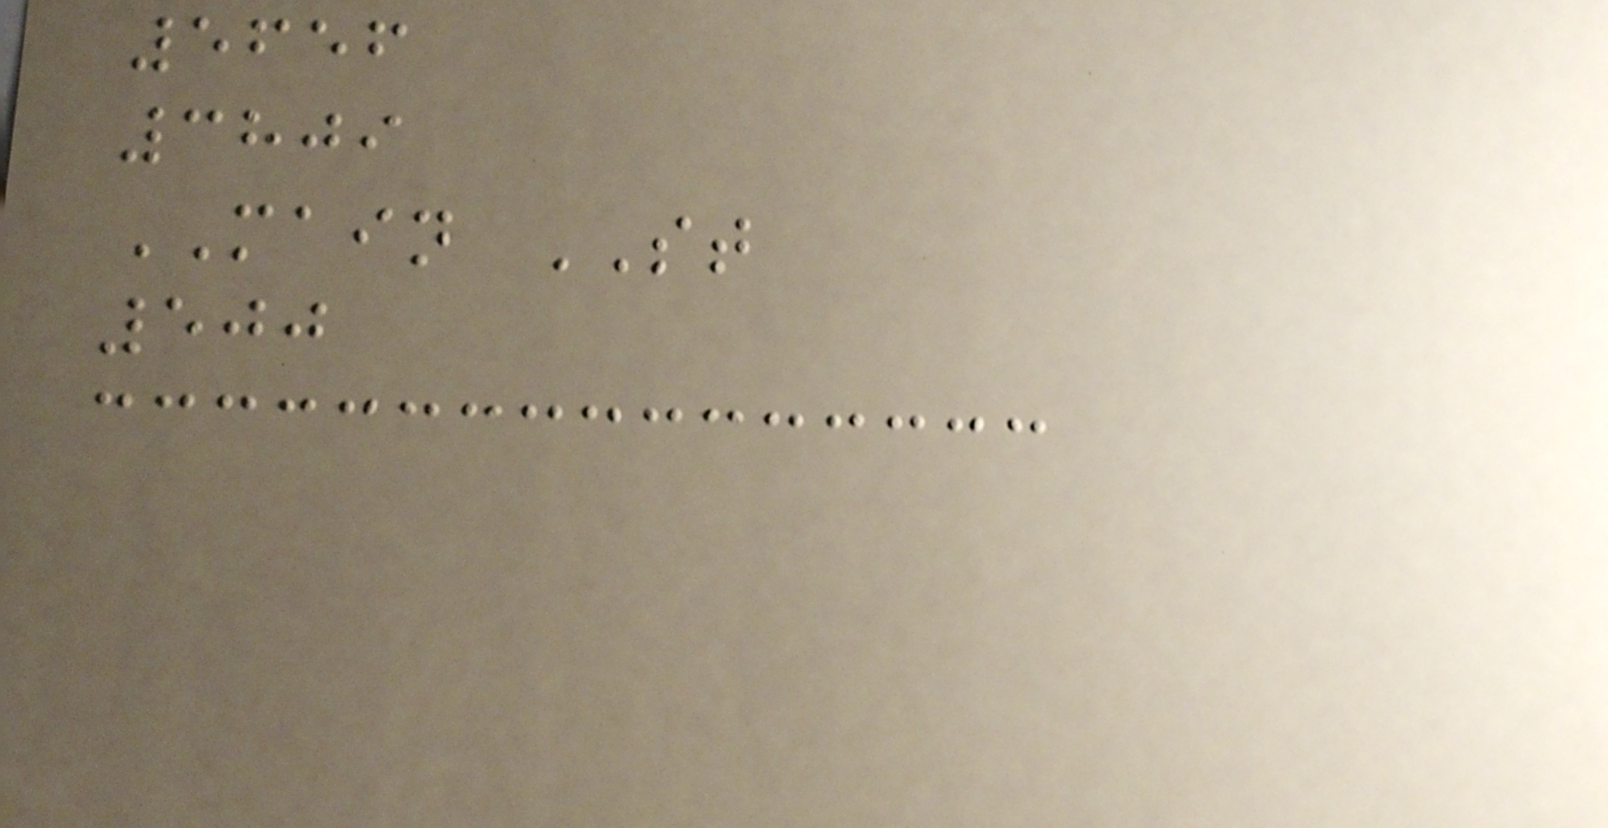5656
3809
MAIN ST
500
